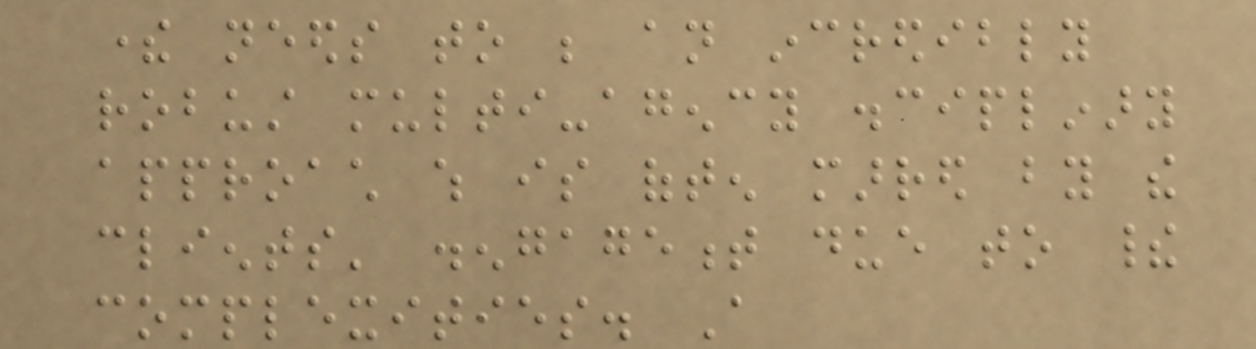there needs to be an incredibly
robust multi-agency disciplinary
approach which is often marred by the
clients' disengagement due to their
complexities. A
